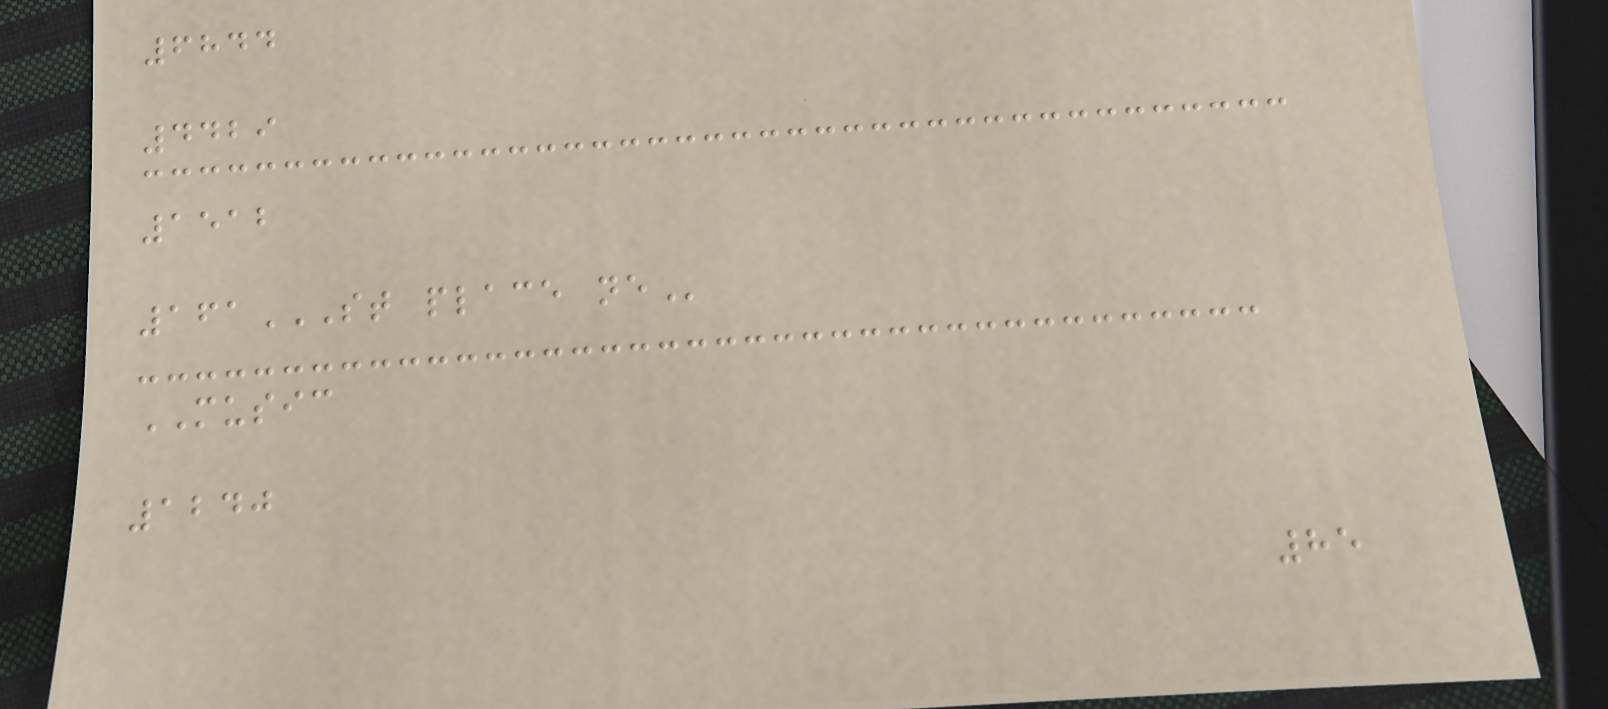6844
4429
1512
161ST PLACE NE
MUSIC
1240
85
